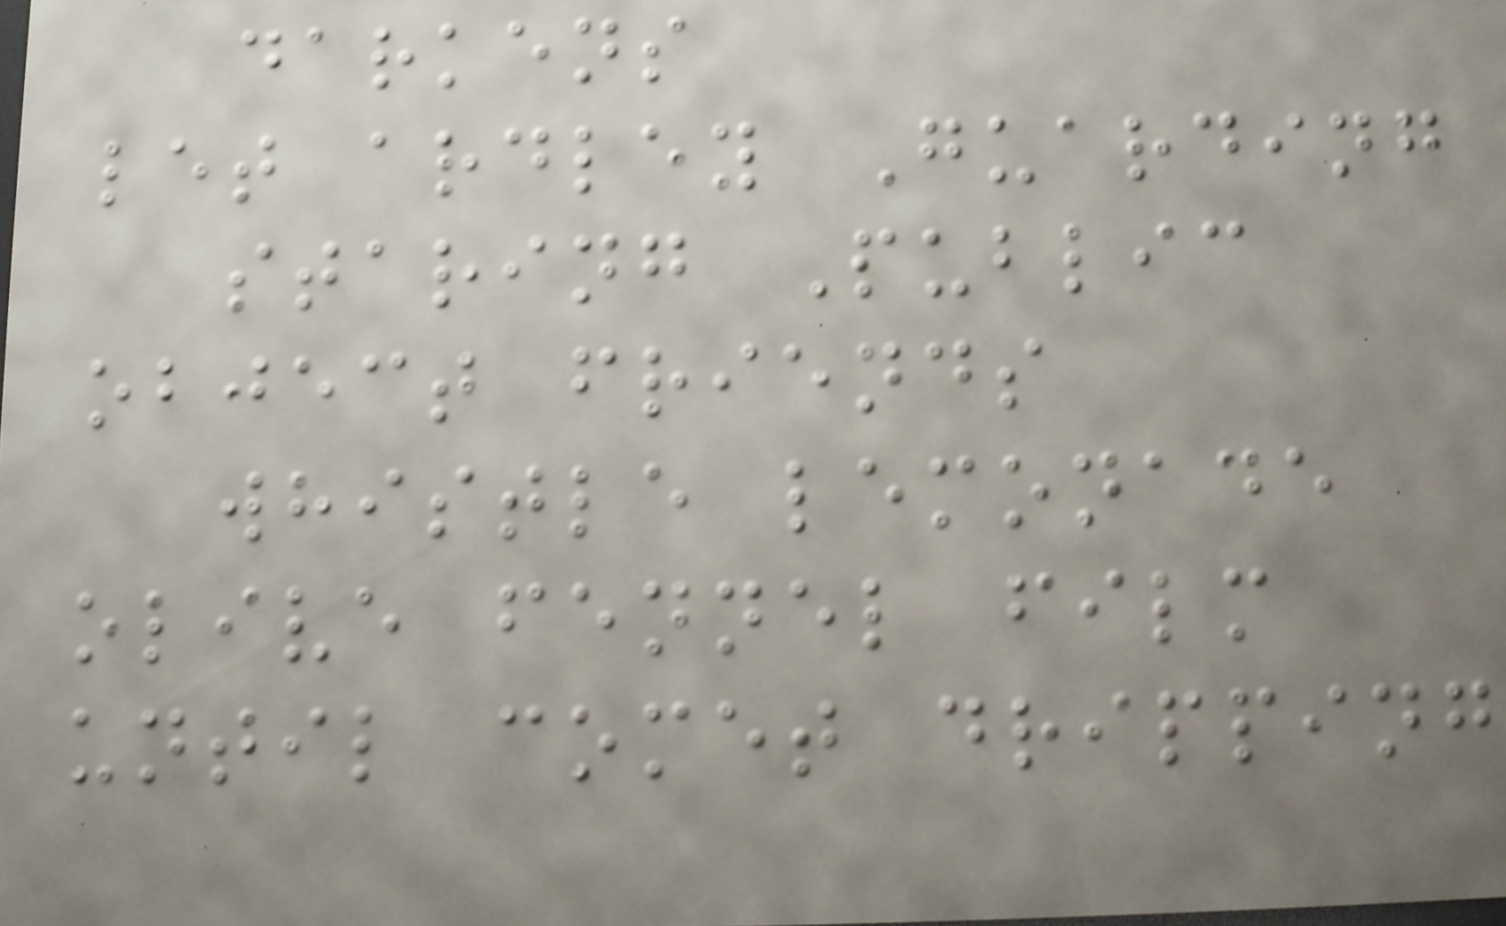darkens
let ardley Guarding
staring Public
object friends
whistle lemonade
olive fennel film
until comet dripping
